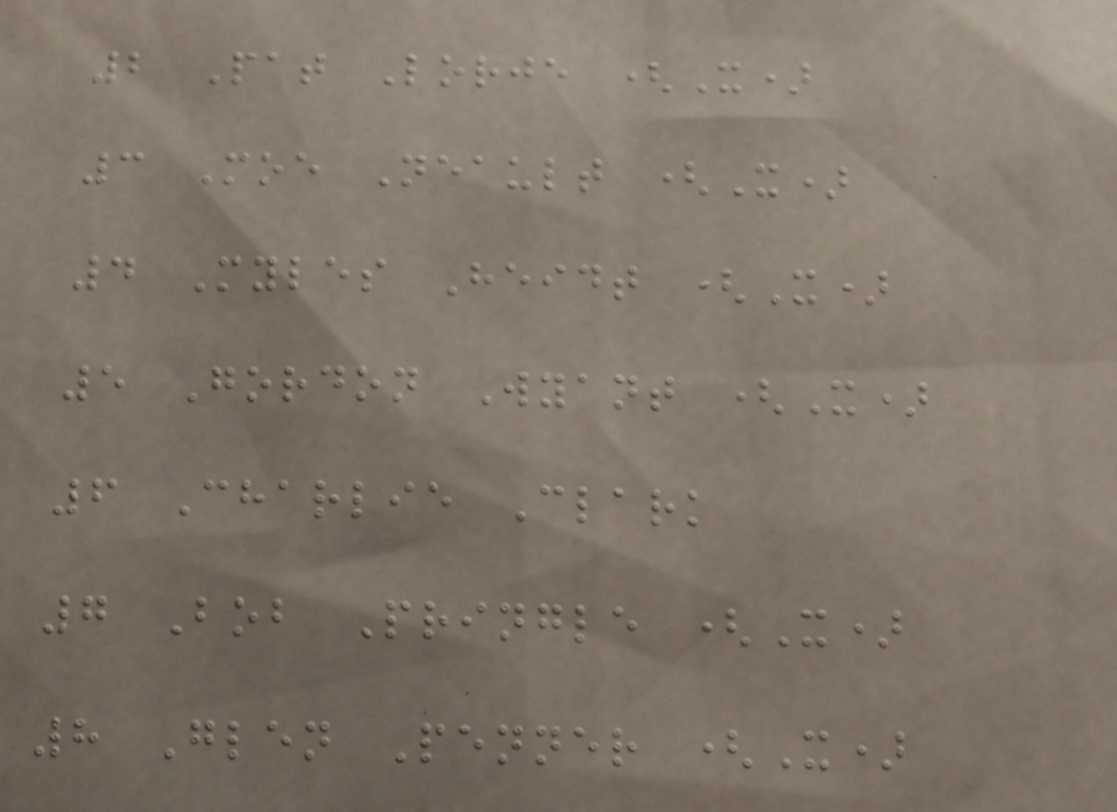2 Pat Lorje (X)
3 Moe Neault (X)
4 Myles Heidt (X)
5 Gordon Wyant (X)
6 Charlie Clark
7 Bob Pringle (X)
8 Glen Penner (X)
